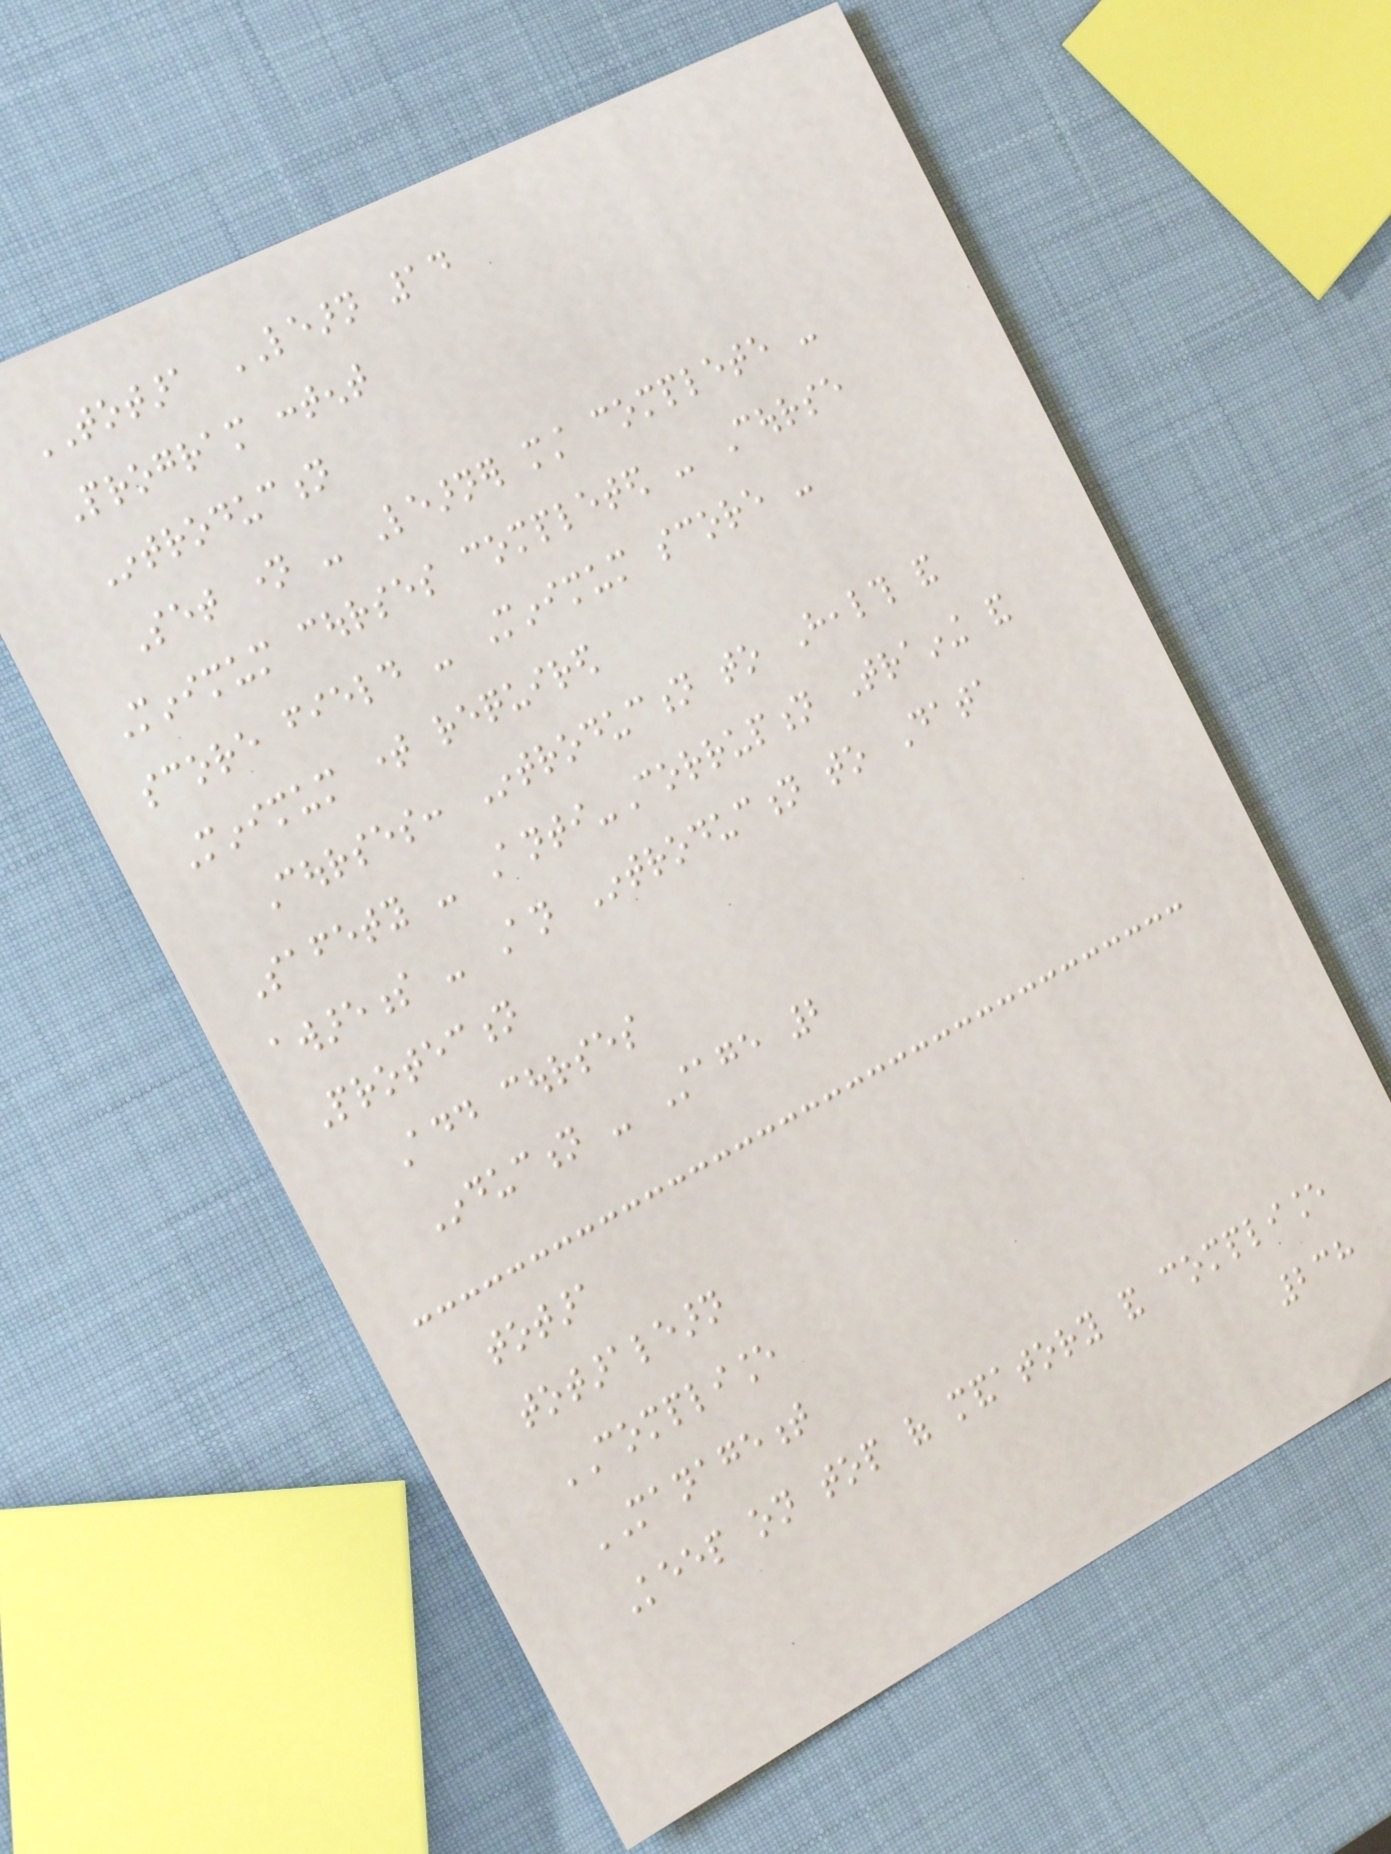TOTARA LEARN 14
Program content
Introduction
Set name - Learner must complete -
Minimum courses completed - Course
score field - Minimum score -
Minimum time required
Courses: Introduction to Health and
Safety - Anti-Corruption Training and
awareness - An Introduction to Data
Protection
Add courses
Induction - Stage 2
totara
totaralearn
COMPLIANCE
MANAGEMENT
Keep on top of mandatory and compliance
238
